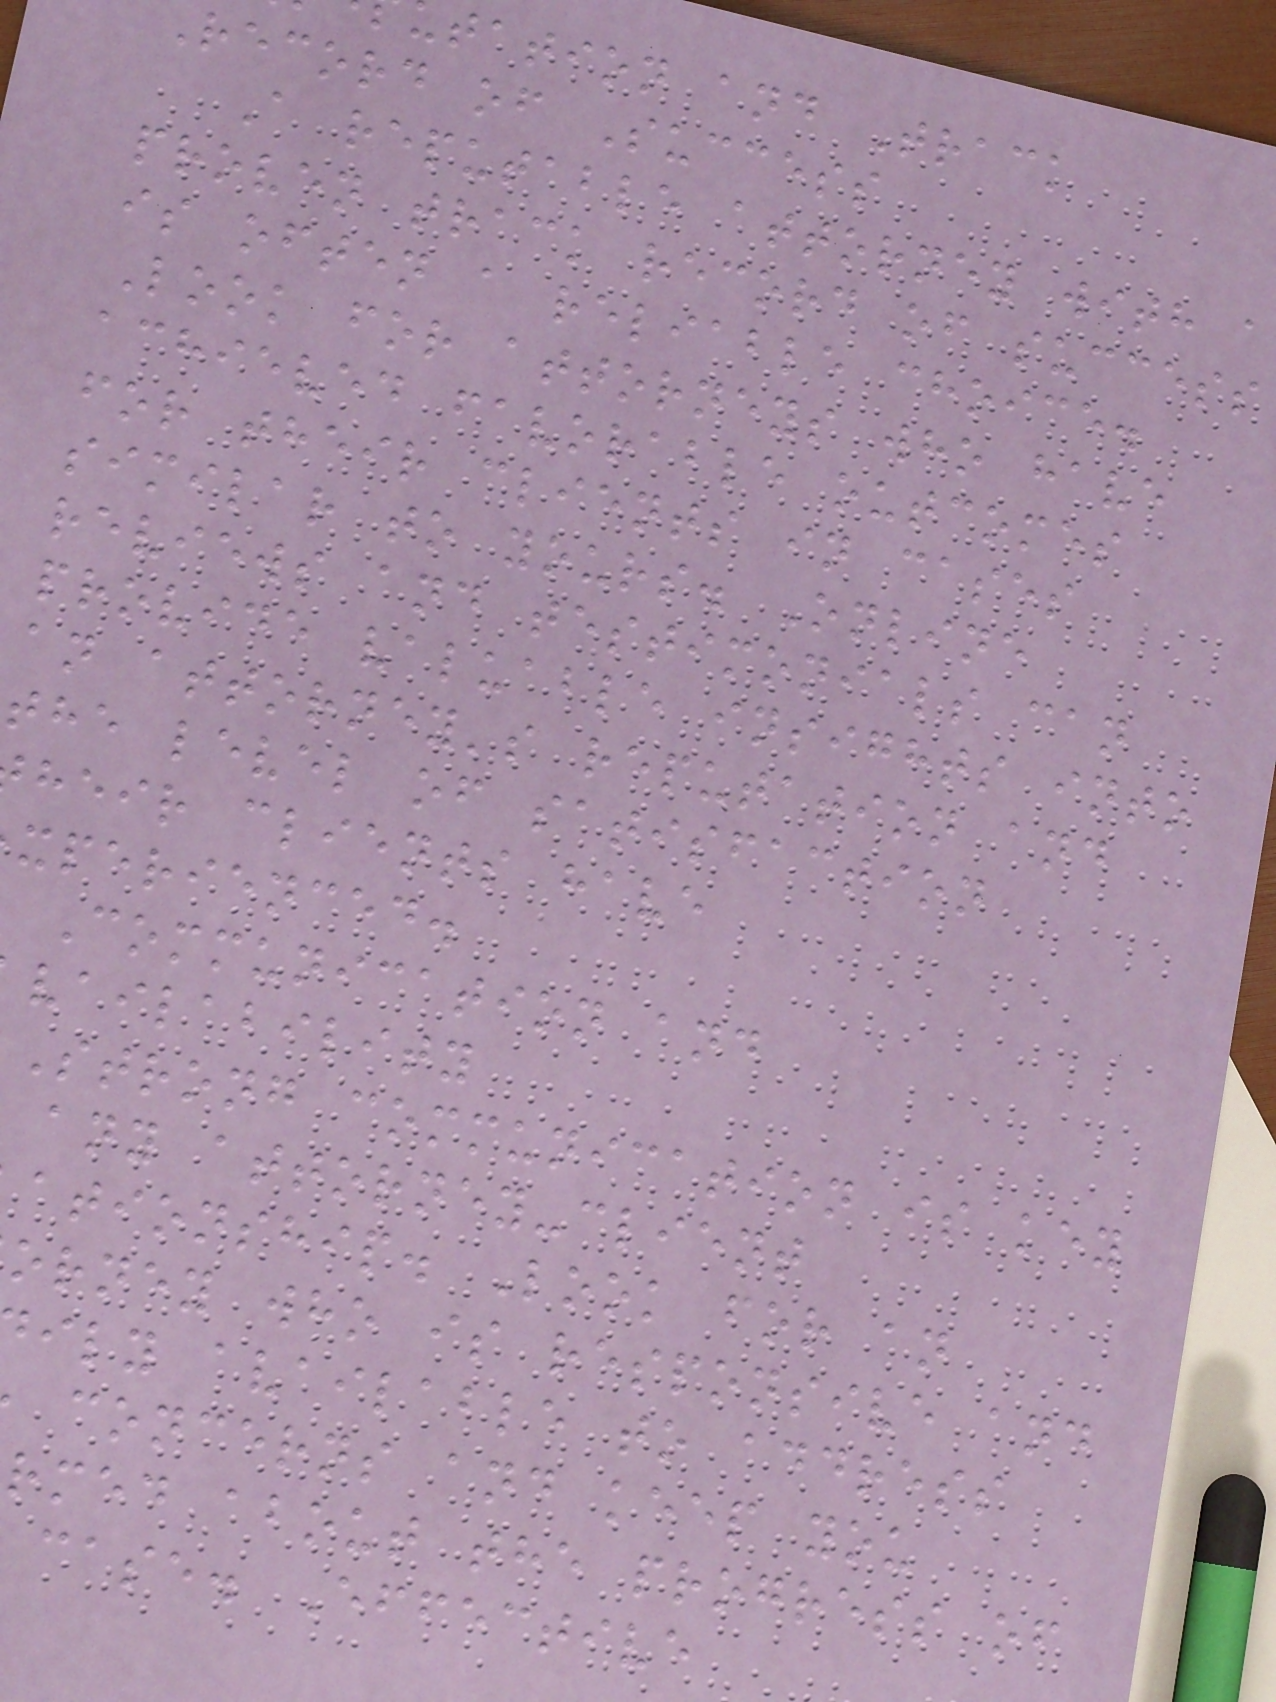tation and Track
Record of Success
A reputable attorney with a
proven track record of success
is often a reliable choice.
Look for attorneys who have
achieved favorable outcomes
for their clients in cases
similar to yours. Online
reviews and testimonials can
provide valuable insights into
an attorney's reputation and
the level of satisfaction
heir clients have
xperienced.
Communication and
vailability
Strong communication is key
any attorney-client
ationship. Look for an
orney who is responsive and
ily available to address
concerns and keep you
rmed about the progress of
case. Effective
